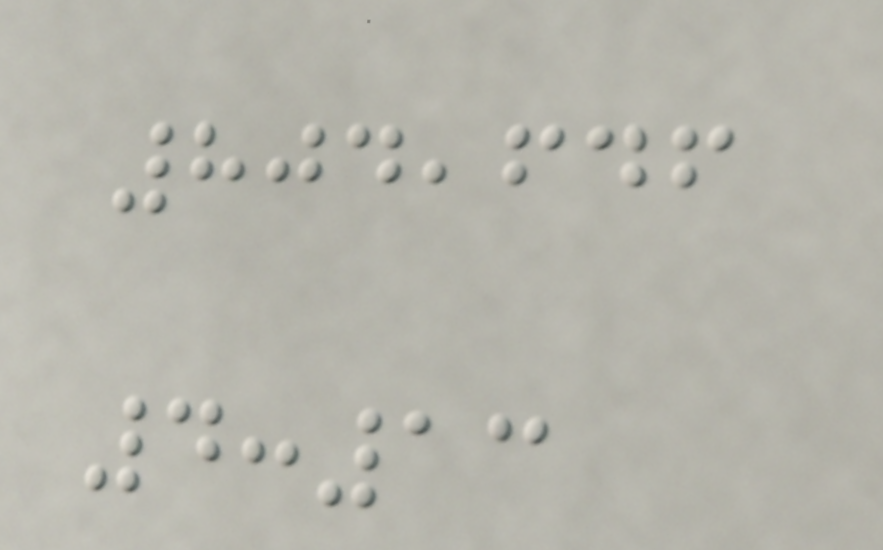804,646
4:13
